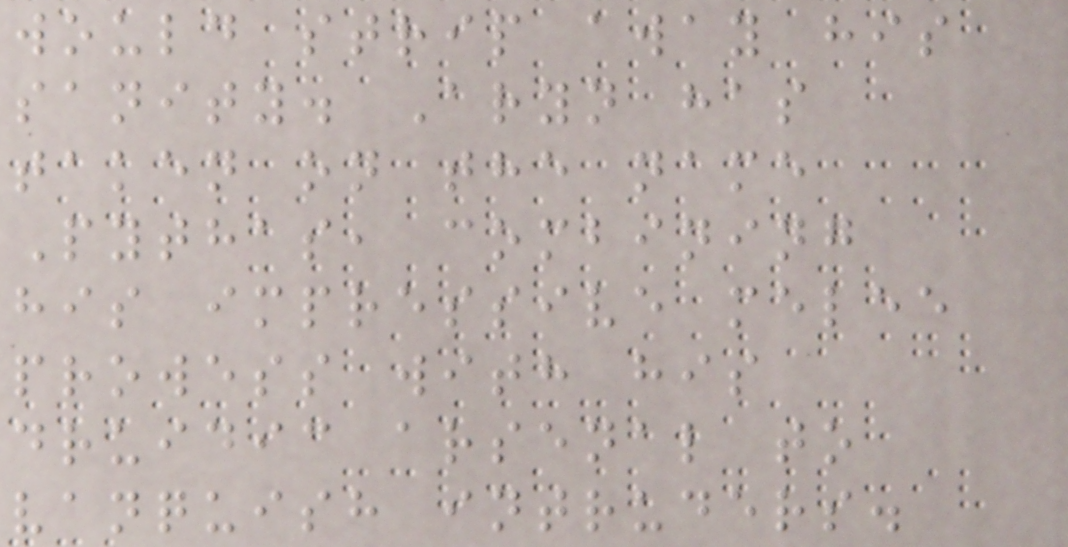would strip away his
sanity. Aryn has
taken on the name
Pythas, combining
his impressive melee
prowess with his
druidic arsenal to
vanquish intruders.
